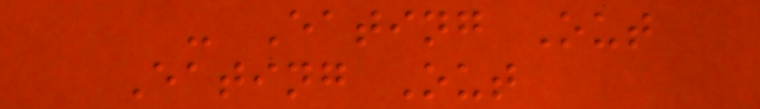- Eating Out
Eating Out
